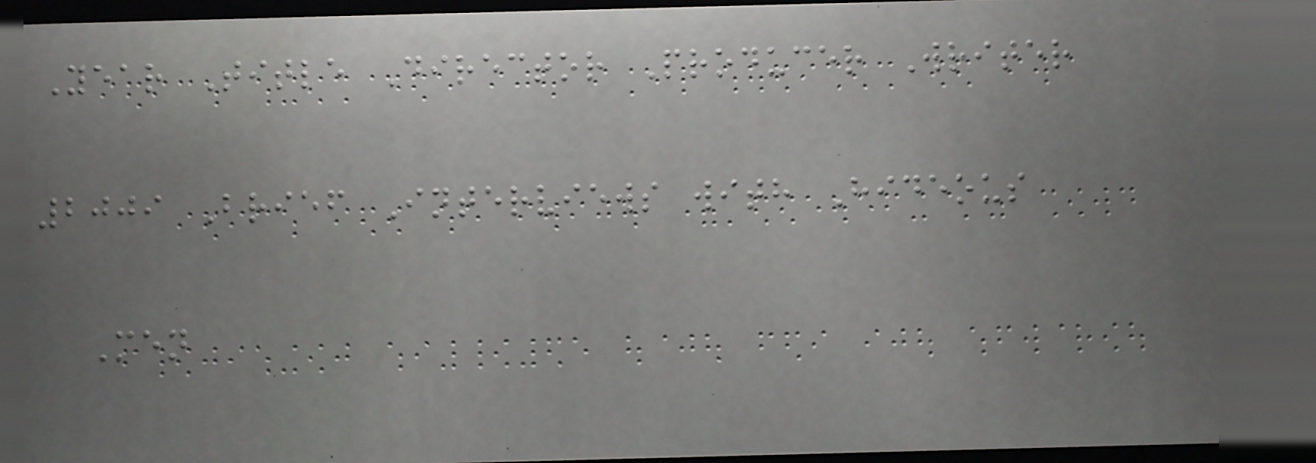Year Title Director Producer Writer
2009 Brief Interviews with Hideous
Men
